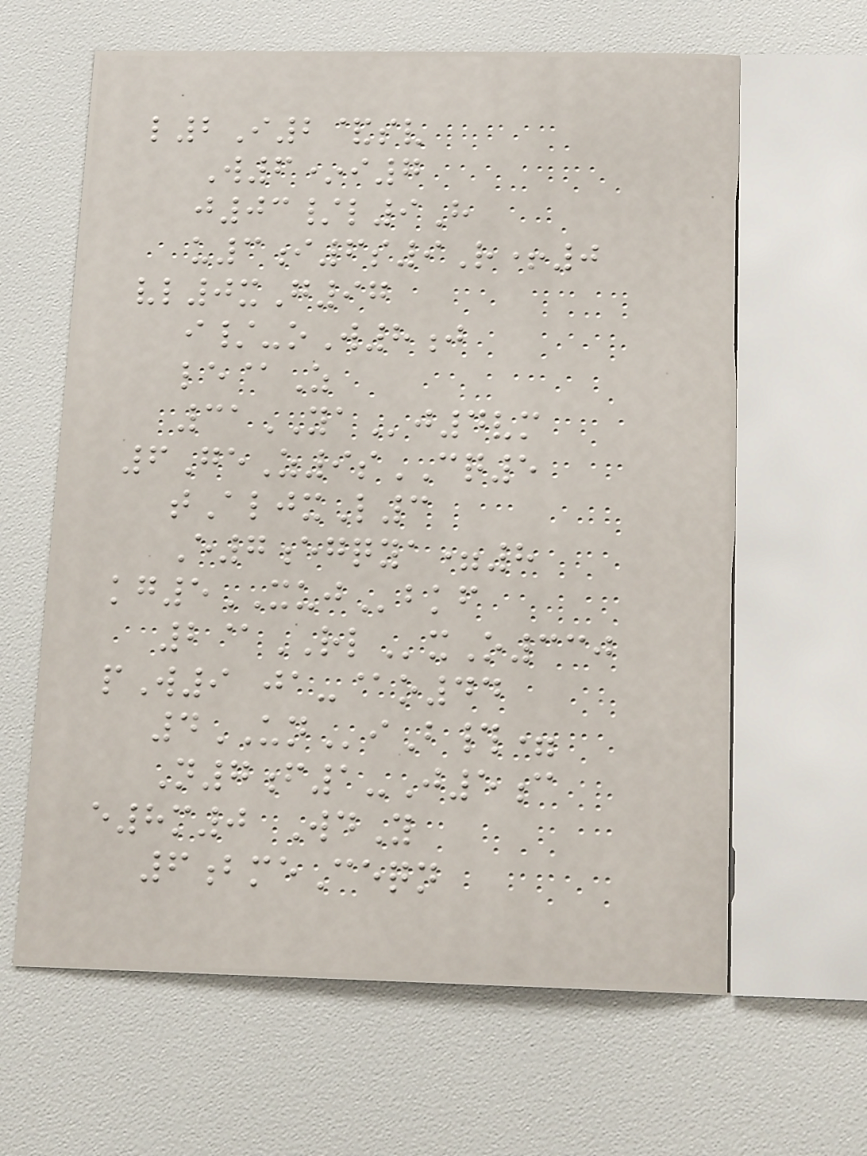l2I2&sv
W6*i7
j03/l9H
u3i6s9R+0
vl0xG97
i/-oW8j
le@Z
31YAj4vm
6GeZ9sCQ5
tAljxL3
E7egqya=8
kg5XUJbkf
2@RLxO330
pW9 ja-@o44
4UNiB#=
N7f1-J5c
e8m0 WdY
6bmeCeqn
